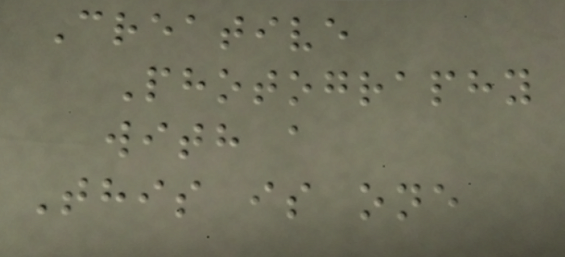Creative
Photography
with a
This is one
